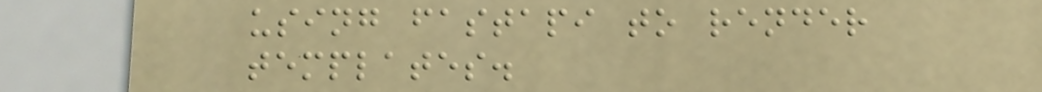using fastapi to render
templates.
